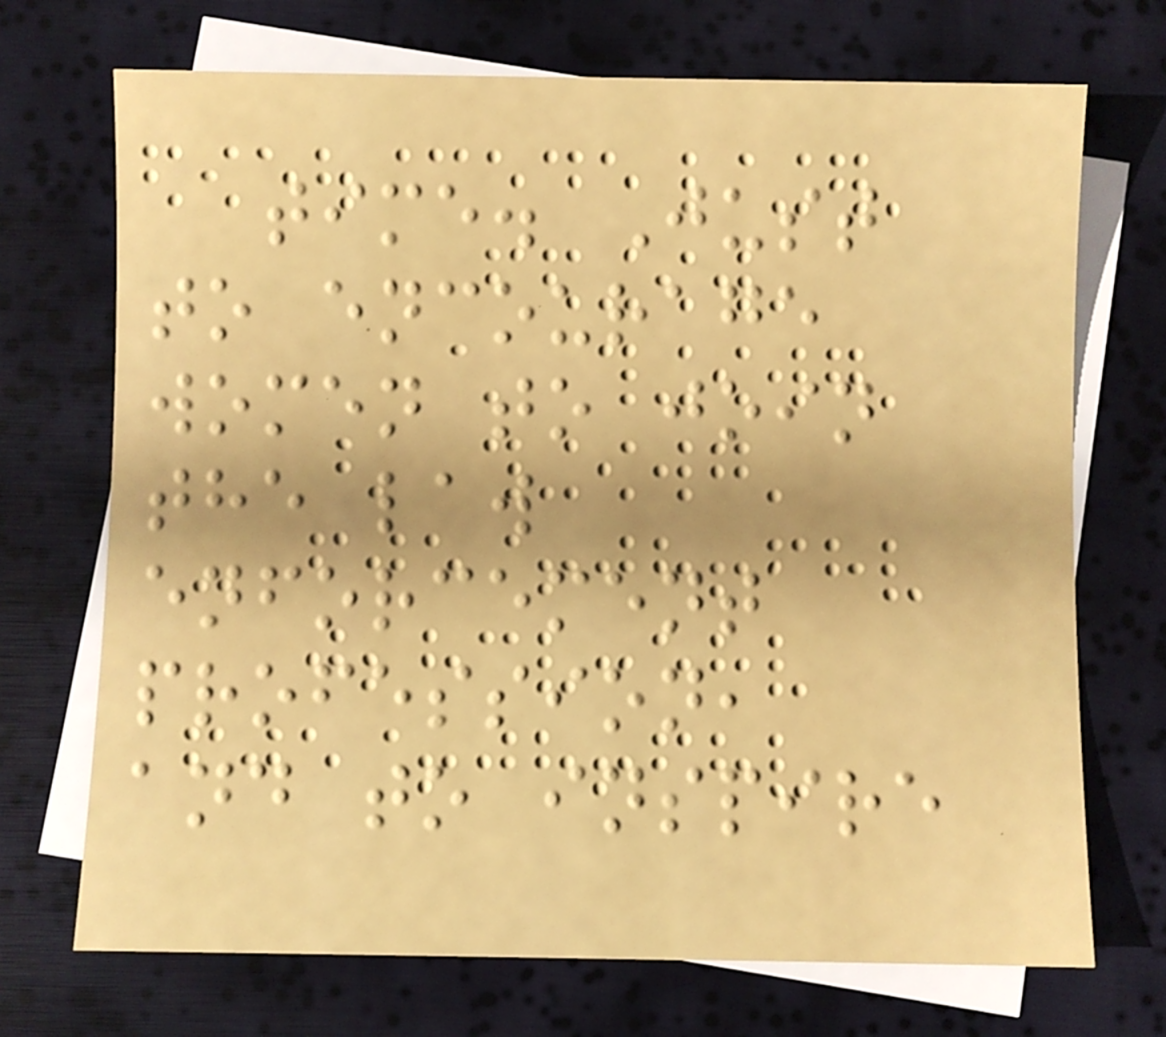time. Just
to encourage
women to join
the law
enforcement
profession,
and to inspire
